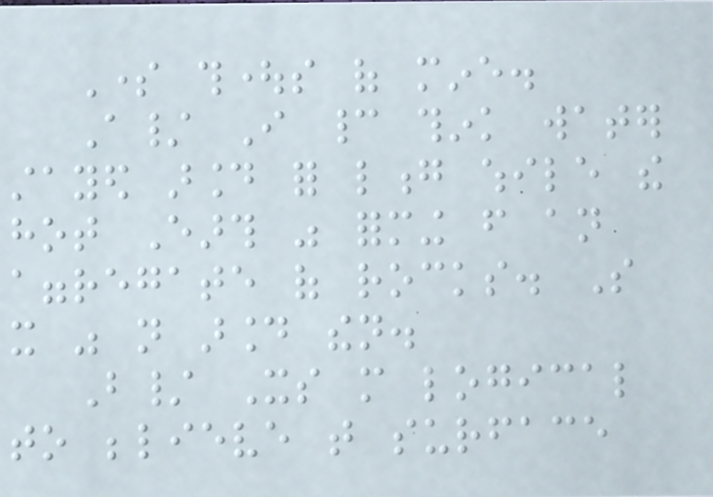Some thoughts of mine.
A/ I cannot think water
stayed around for long while the
hot Earth was forming from an
aggregate of rocks. So
it was not around then.
B/ Its more logical
to believe that surface
